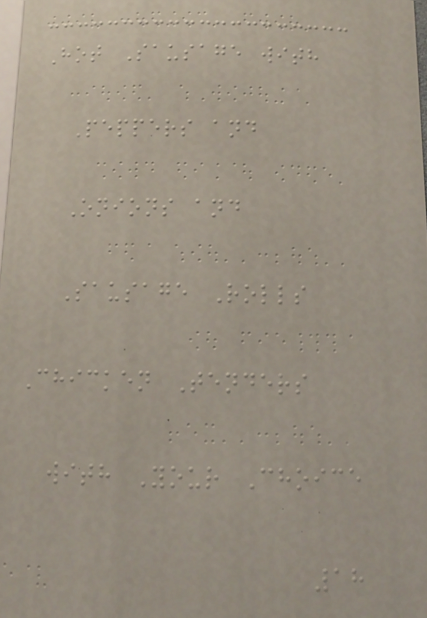Hot Sausage with
Peppers and
Onions and
Sausage Rolls
Chicken Tenders
with Your Choice
18
